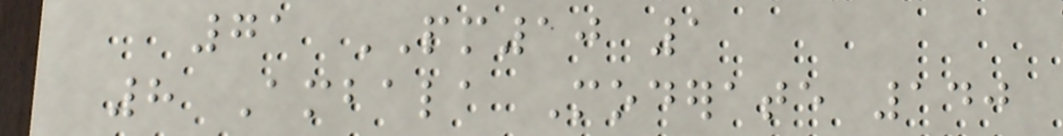71 PM10 1
8 Ambala Moderate 140
